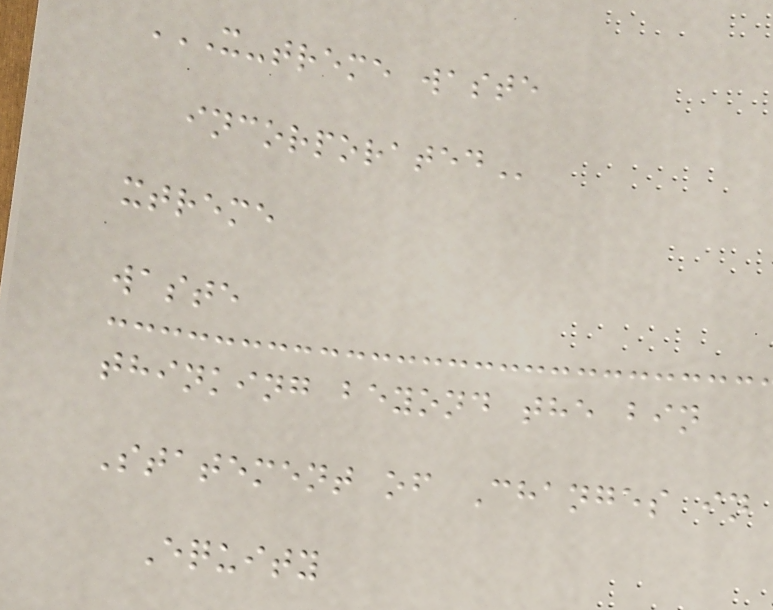X-TREME WASTE
INCORPORATED
xtreme
waste
thinking beyond the bin
Statement of Changes in
Equity
